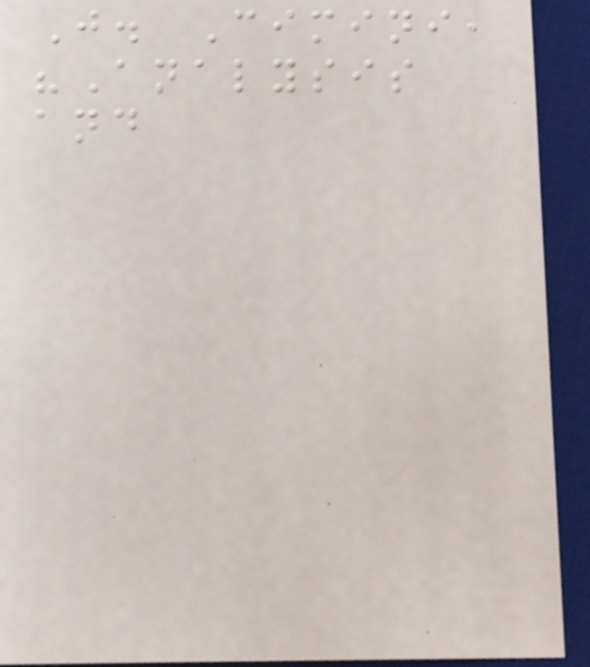J. Cimini,
"Analysis
and
